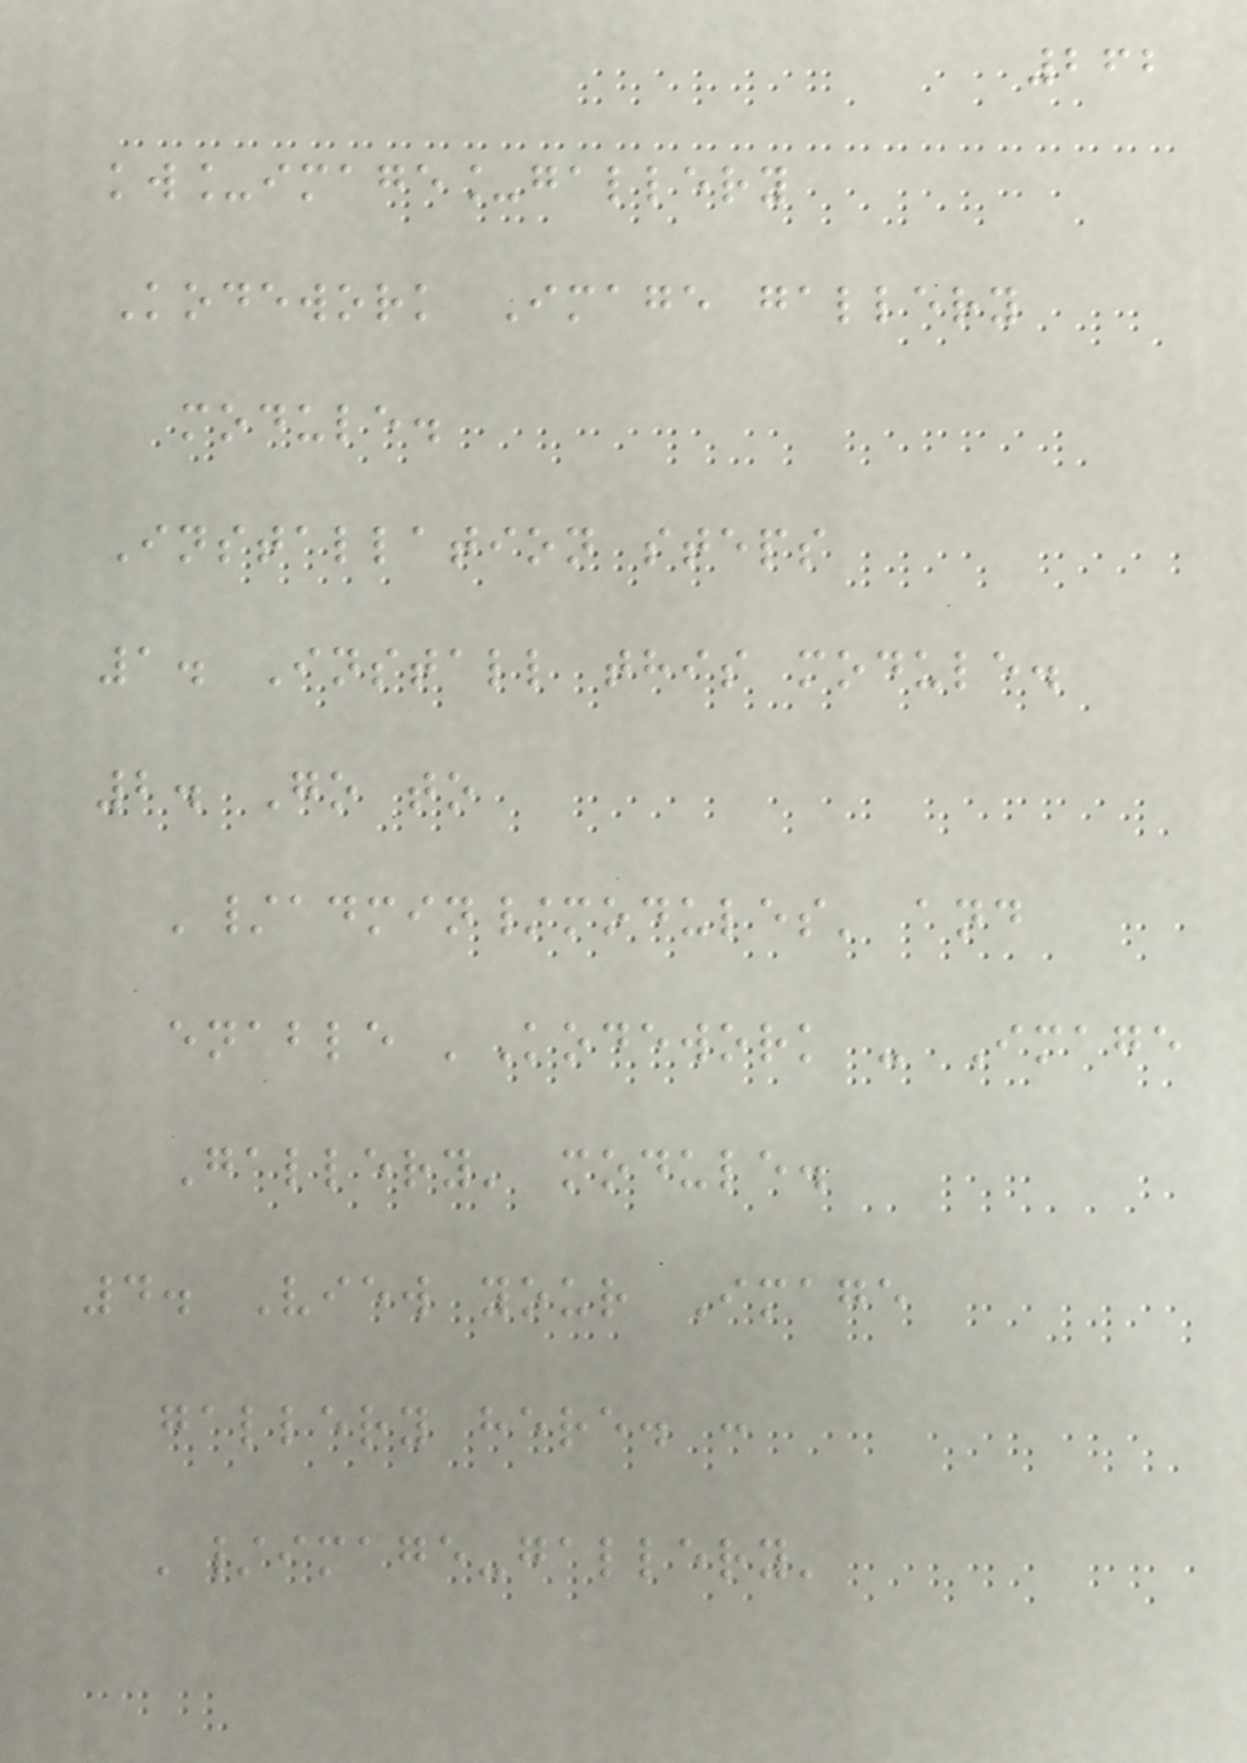262
kw_image_gallery
Kodework Image gallery
module.
Installation steps
1. Install this module.
2. Go to
'/admin/modules' and
enable 'Kodework - Image
Gallery' module.
4. View your Image
gallery here. :
'/image-gallery'
